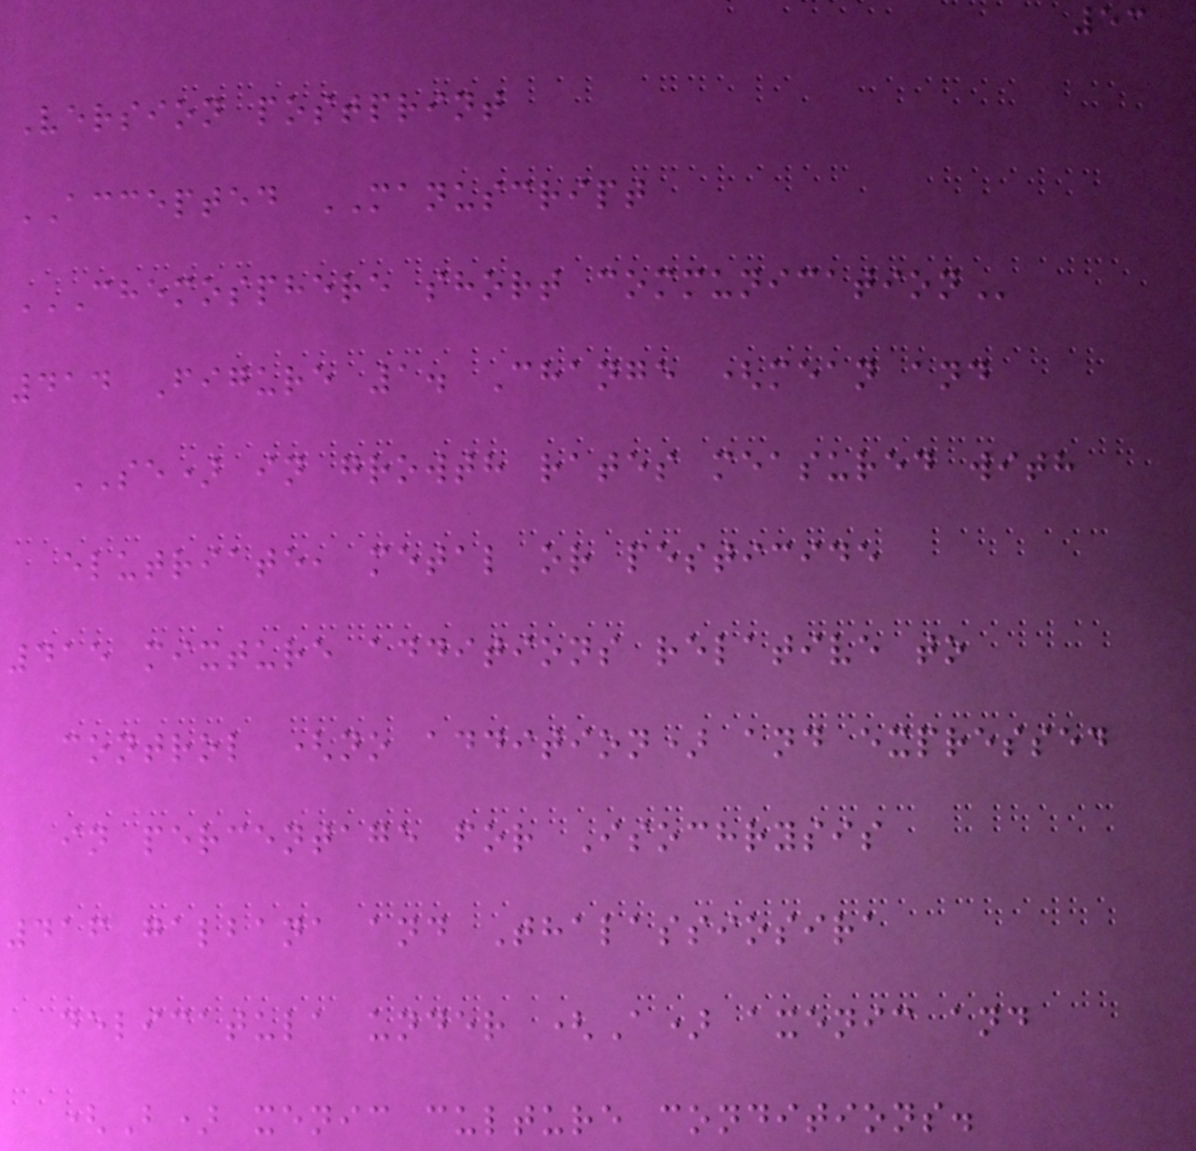53
Version postprint
ACCEPTED MANUSCRIPT
CHEMOSPHERE SHORT COMMUNICATION
414 Figure 1. Change (mean and
SE) in growth rates measured with
elutriate, metal or pesticide
415 mixture additions relative to
control (no addition) and expressed
in percentage for Isochrysis
416 galbana and Thalassiosira
delicatula under (A) axenic and
(B) xenic culture conditions.
